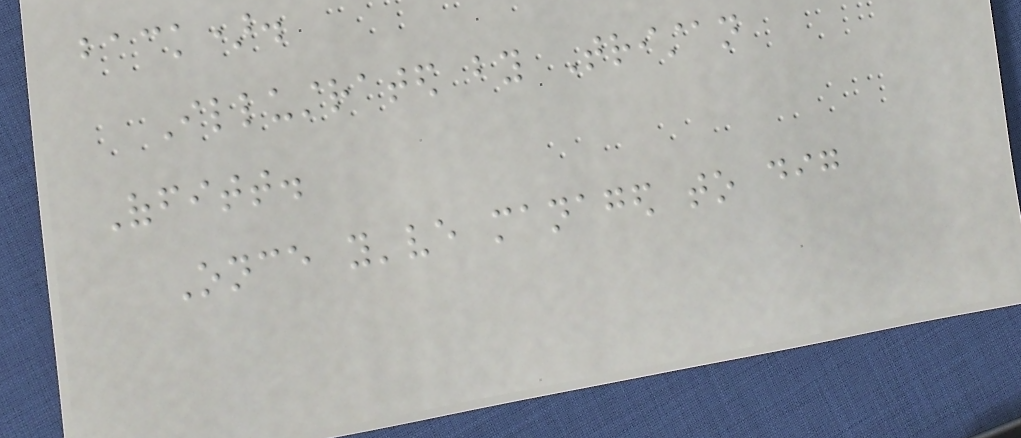back).
Illustrated by Tristan
Offitt.
Once you've managed to dig
